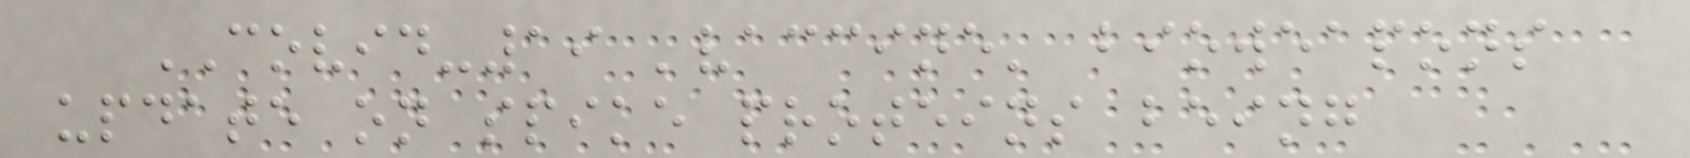COVID-19 'vaccine' bioweapons
update on spike proteins being
